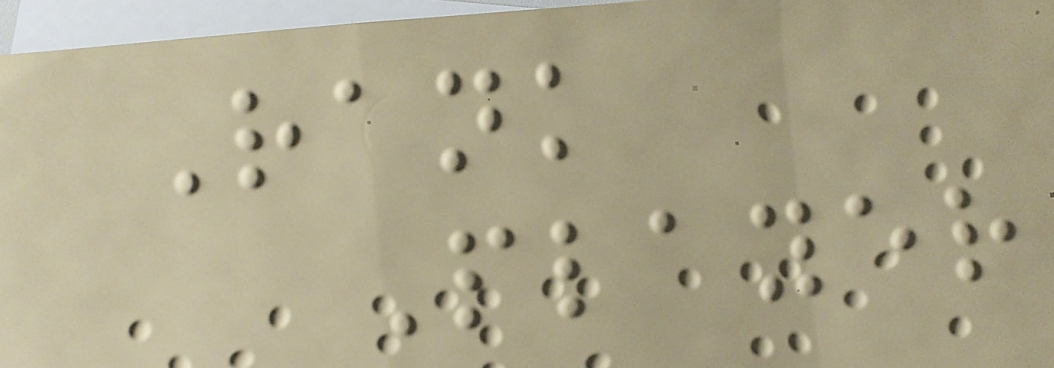Rank
Player
